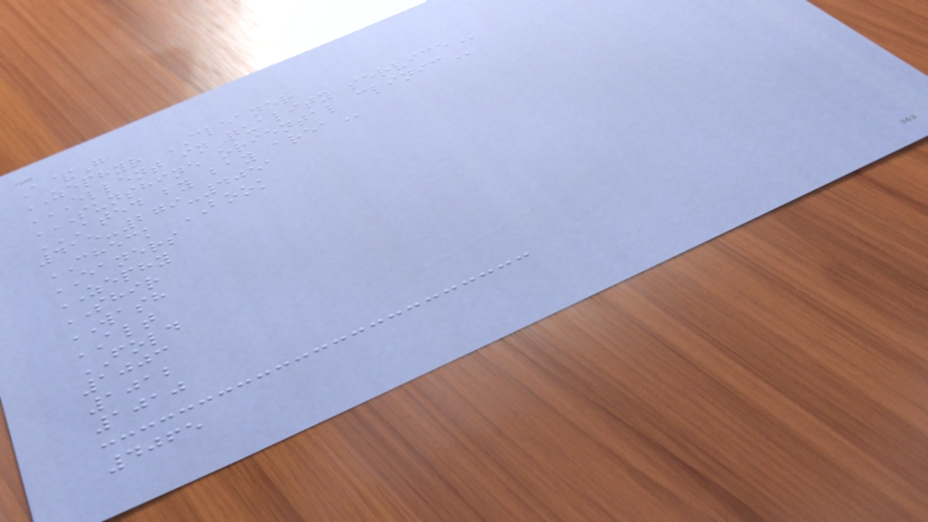A&G
ZEPHYR CLEANER
ELLENT IN QUALITY SERVICE
SUNSHINE ORIENTAL CLINIC
ATED BY BAY AREA
415-279-4051
CHECK BOOK
EANERS
ZEPHY
SHIR
WASH
ALT
FOLD
1003
1012
1010
4065
